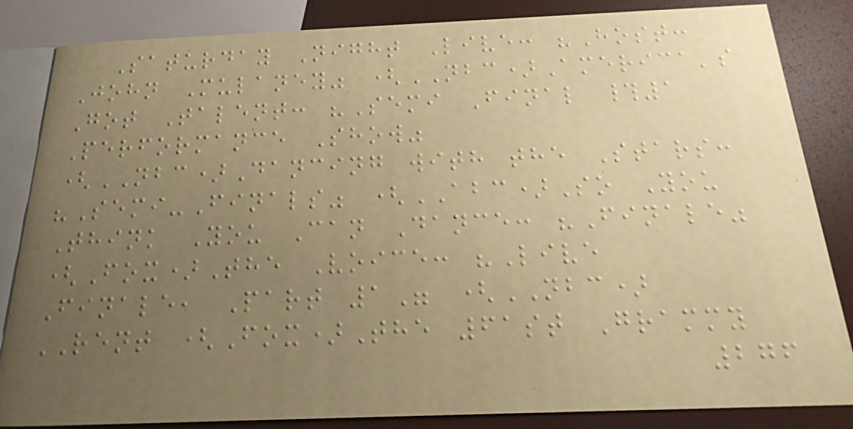Saturday Night Live: "Host:
John Mulaney" (NBC)America's
Got Talent: "Semi Final #1
Performance Show"
(NBC)Dancing with the Stars:
"Semi-Finals" (ABC)So You
Think You Can Dance: "Finale"
(Fox)The Voice: "Live
Finale, Part 1" (NBC)
RENT (Fox)The 61st Grammy
276
